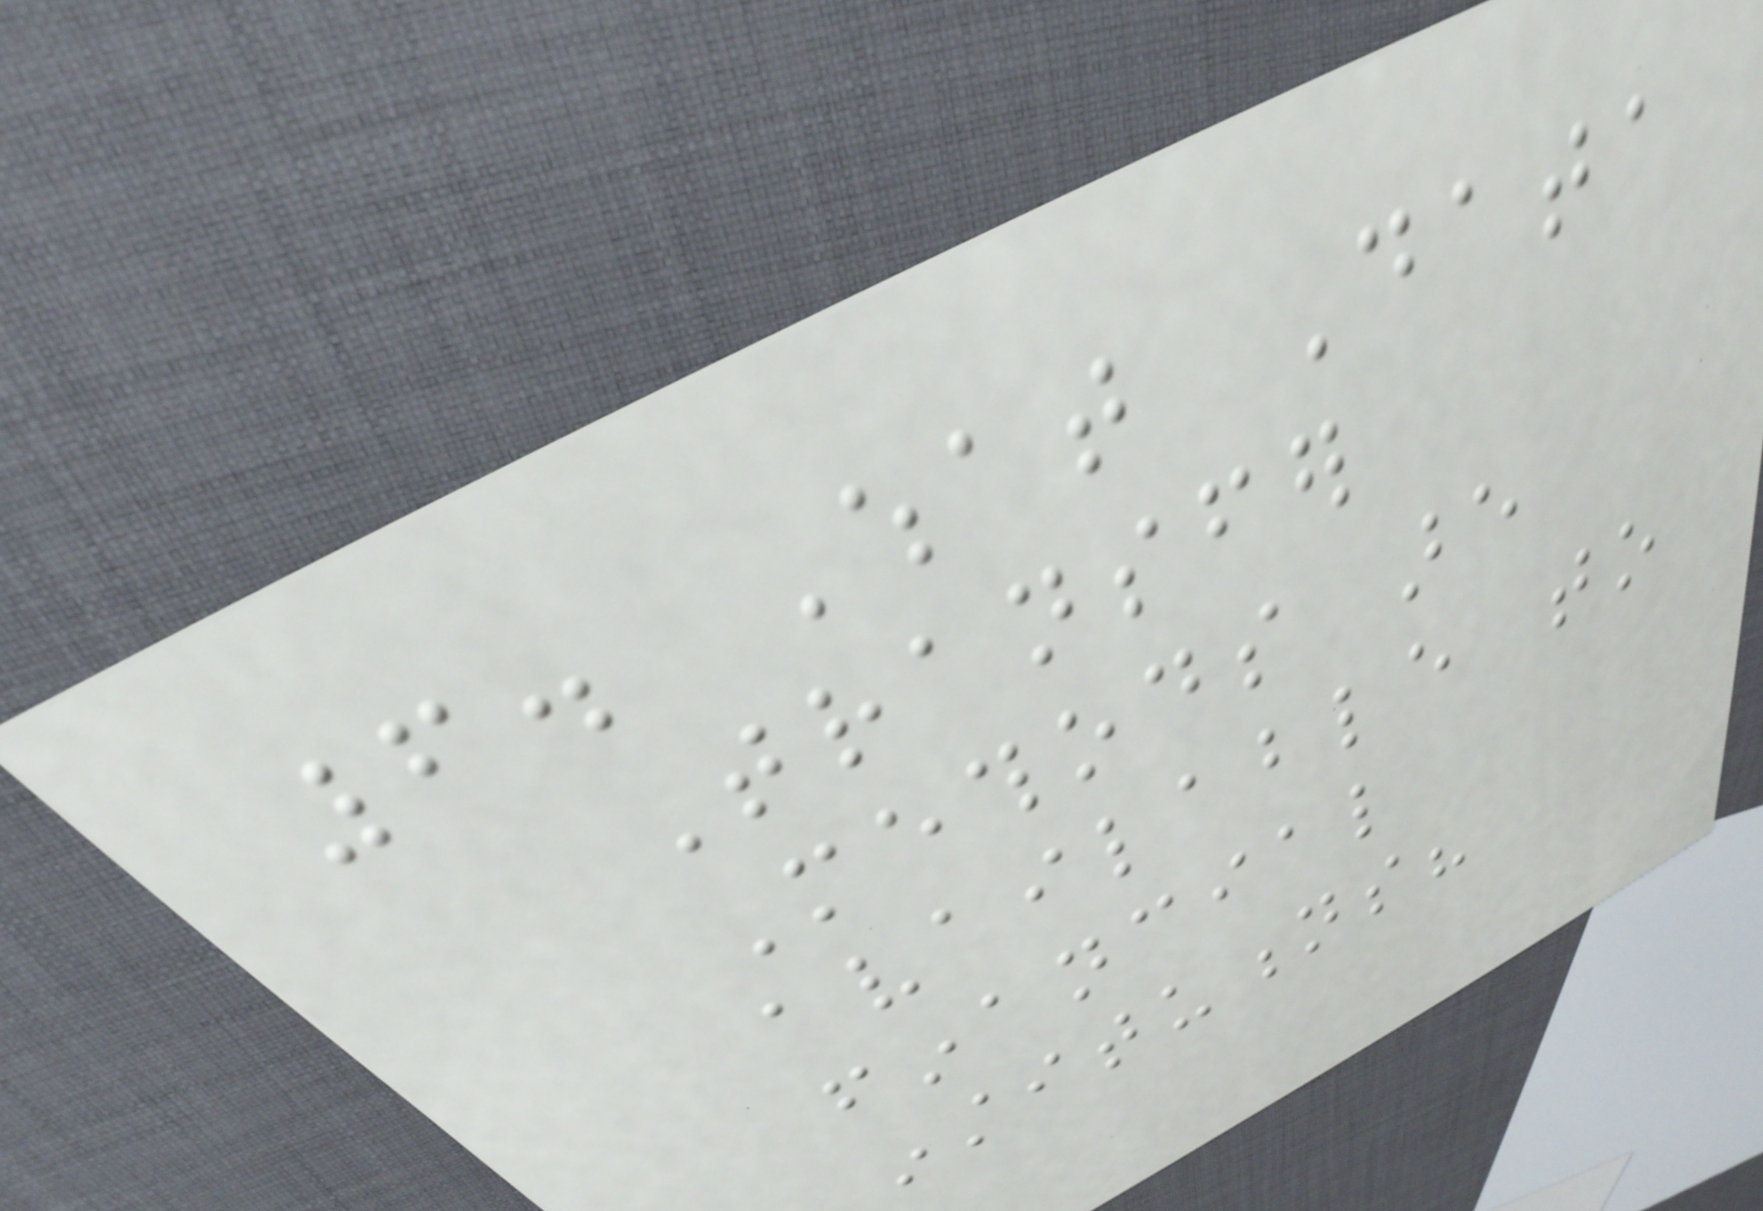6. What Data
Transfer
Methods are
available to
financial
institutions?
